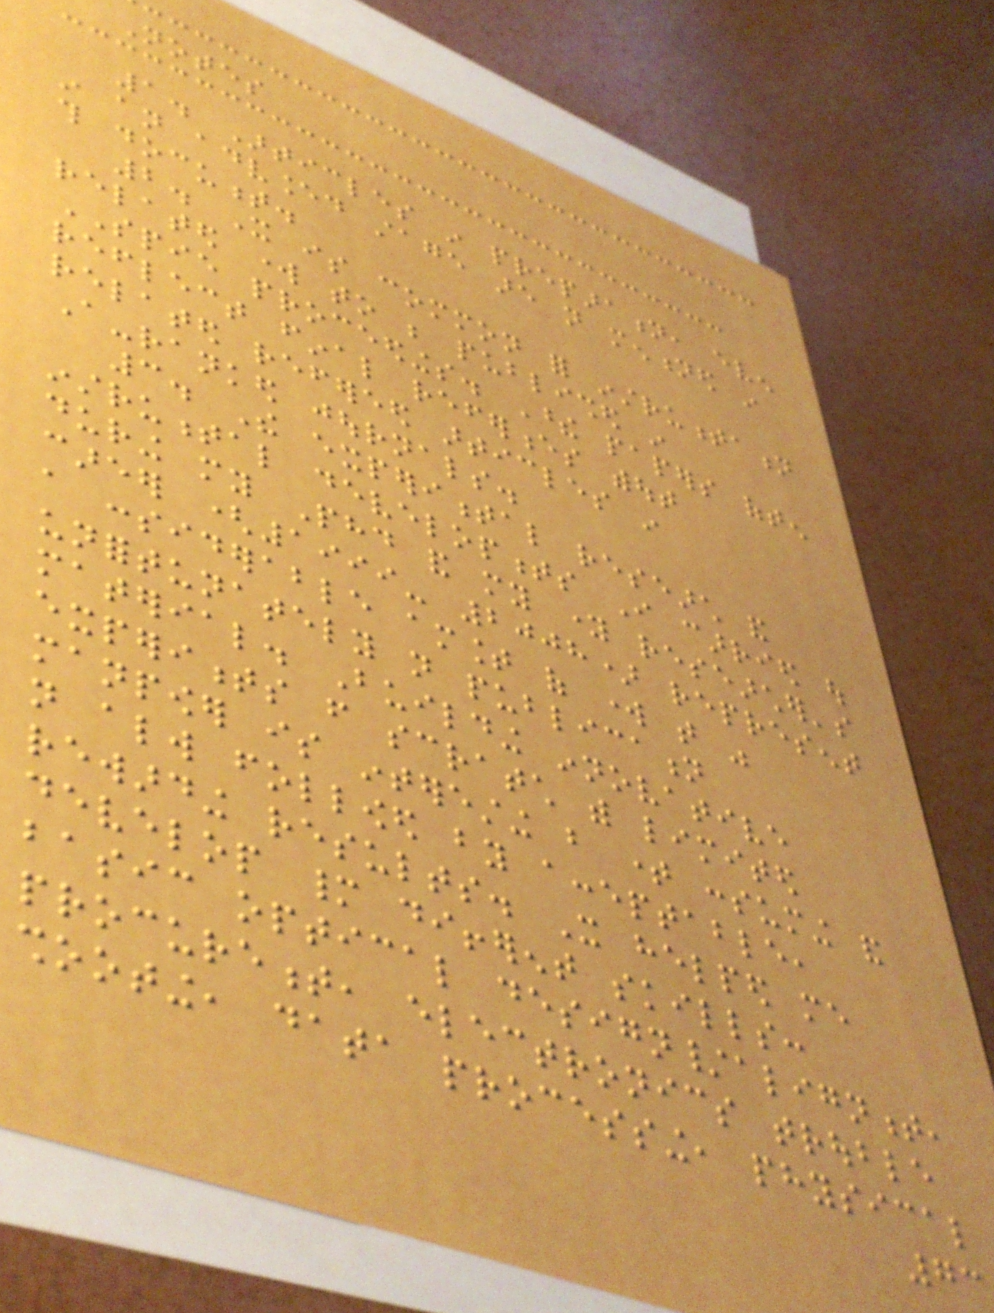Notes
1. Articles in preparation, even
in an advanced stage are not mentioned in
this document.
2. It is common for instrumentation
related work to be published in
SPIE proceedings. These papers often
reflect final references without
related refereed articles in
A-ranked journals.
3. The experimental research and
instrumental developments I carried out
during my Phd and my young researcher's
career (1999- 2008) represent
a considerable amount of work that was
unfortunately not publication
material. Building innovative
experiments from scratch with limited
manpower is interesting but time consuming and
not always followed by acceptable,
rewarding results. It helped me
develop many different skills:
basic optical design/alignment,
procurement, electronics trouble
shooting, data processing, physical
73
